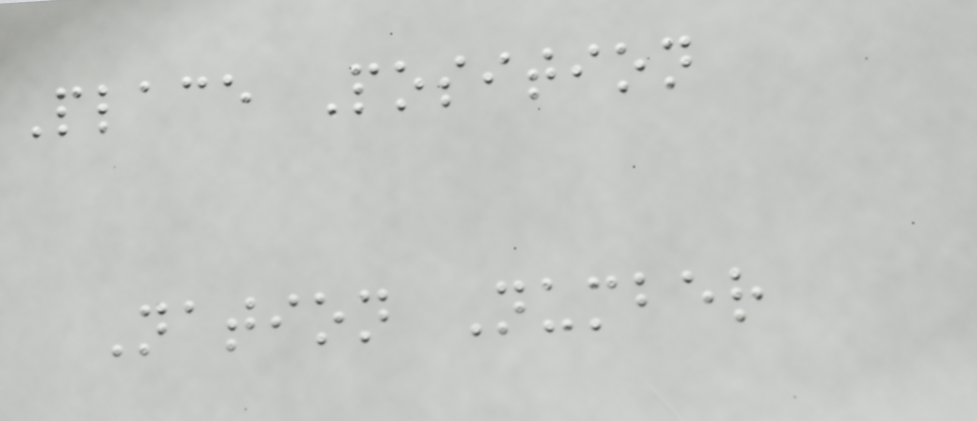Place Position
Nation Number
